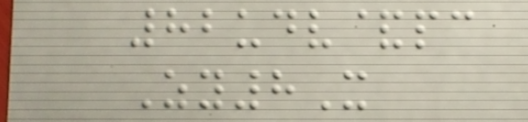82udv&pc
Zy8X
